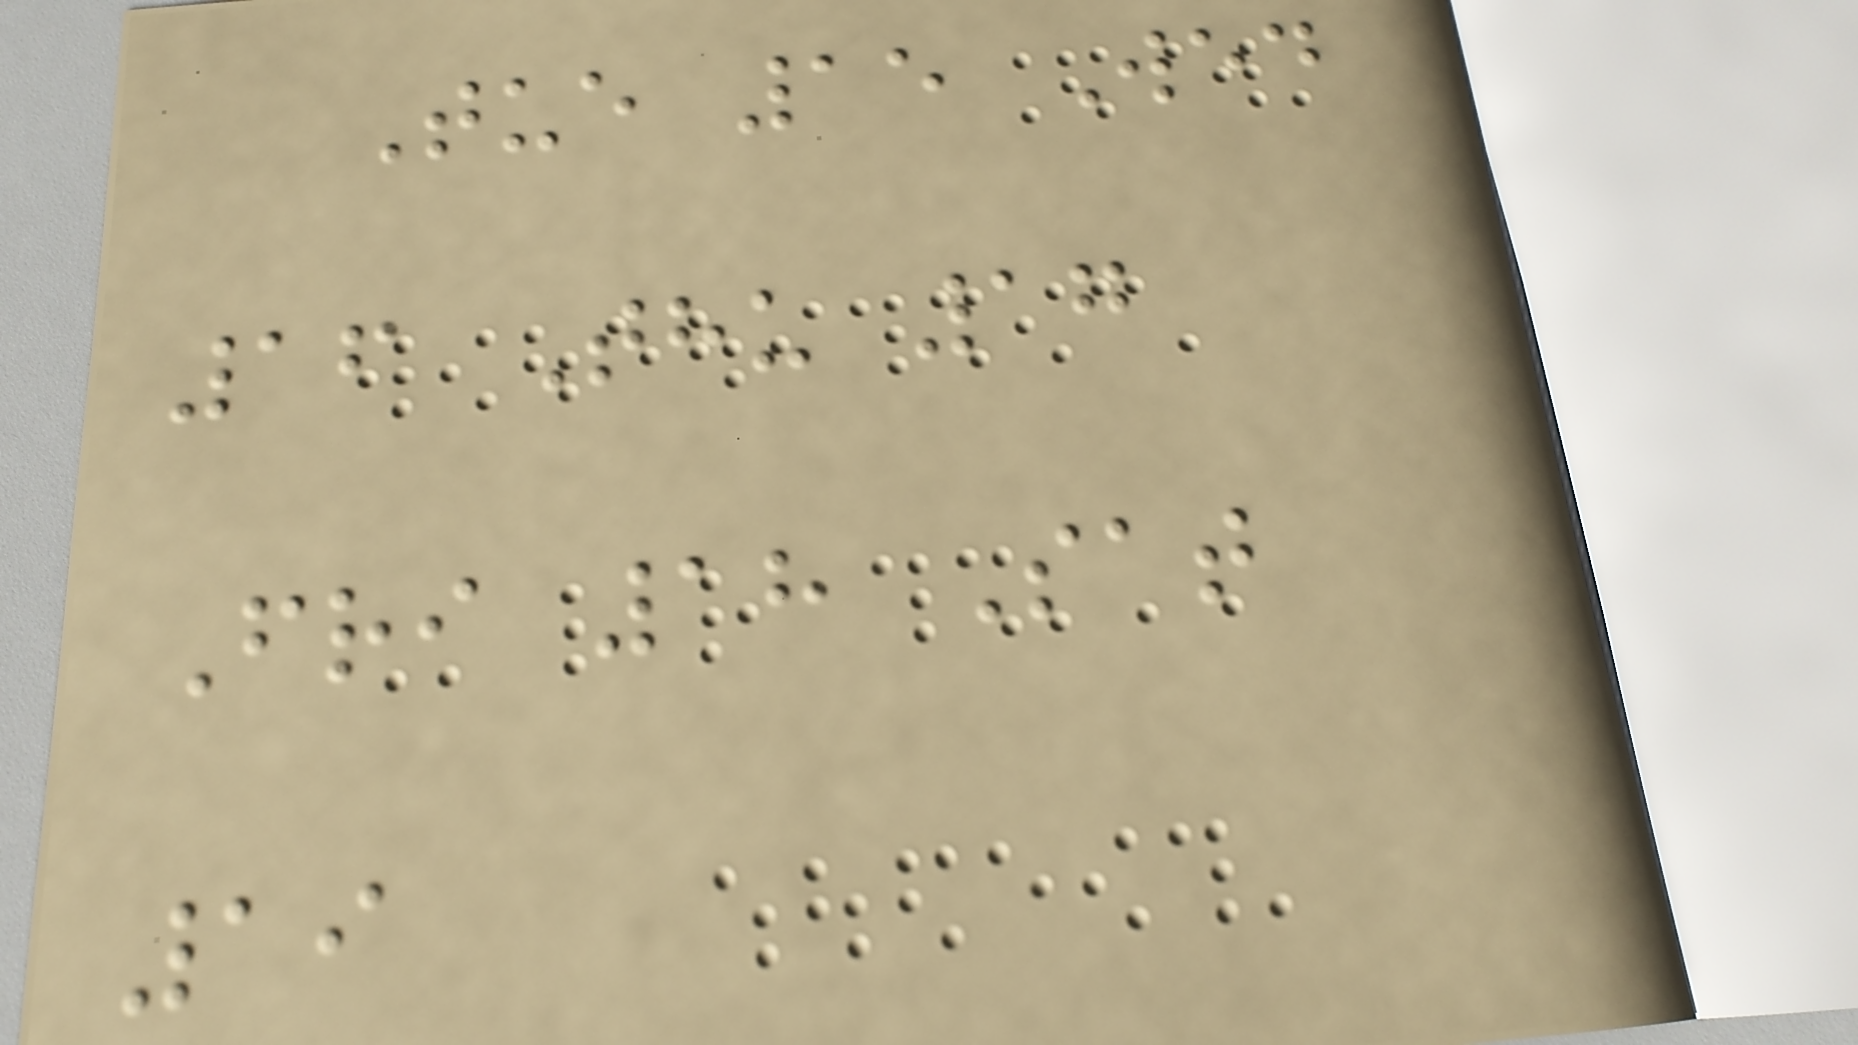Tue 15 Wed
16 Thu 17
Fri 18 Sat
19
